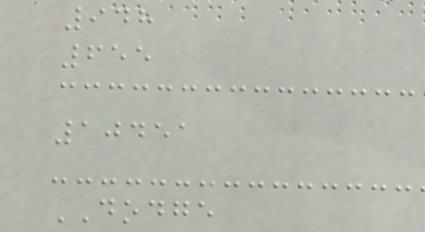948
655
10451
DODGE
